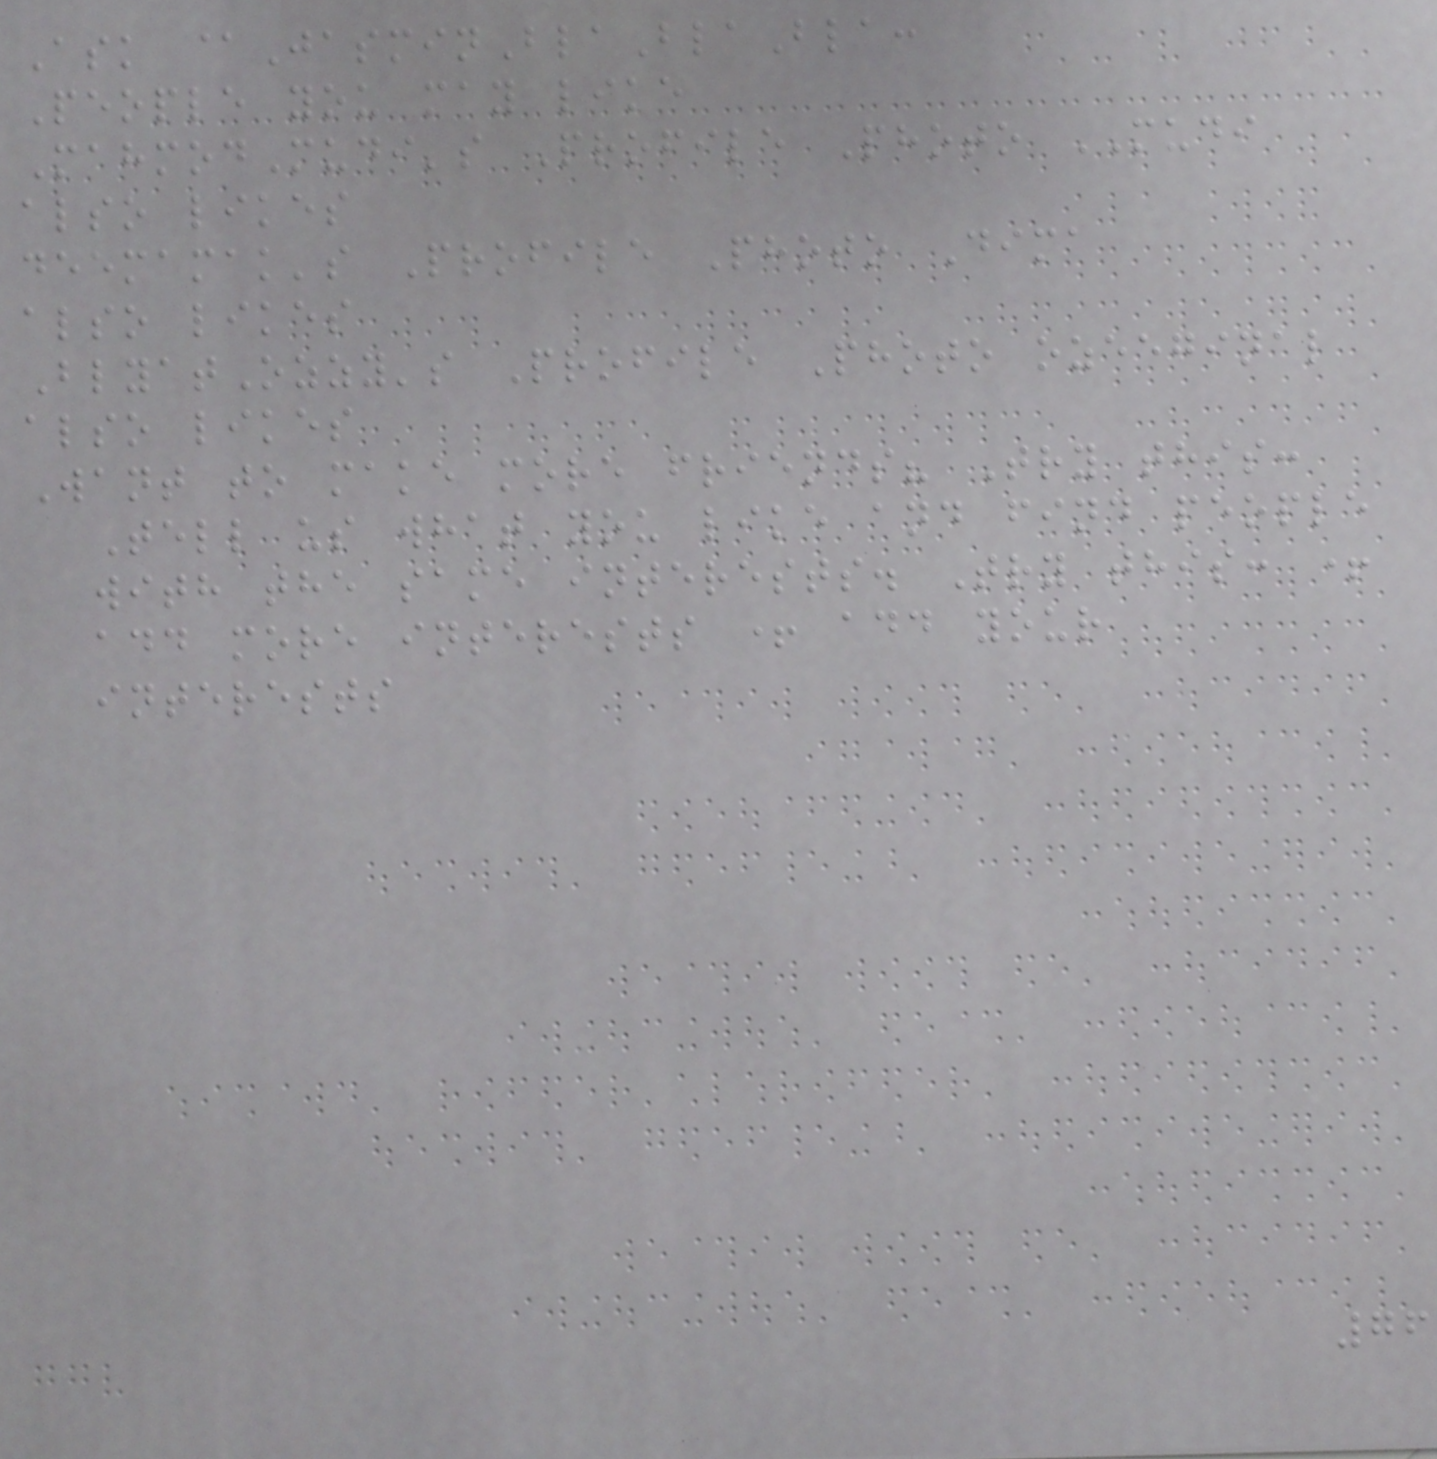Ask @JasminBlaBlaBla:
People you may like
MahmodMudi's Profile Photo MUDI
also likes
deemamak's Profile Photo Dima
also likes
BlyatOzzy's Profile Photo ozeeginal
also likes
Want to make more friends? Try this:
Tell us what you like and find people
with the same interests. Try this: +
add more interests + add your
interests
76
